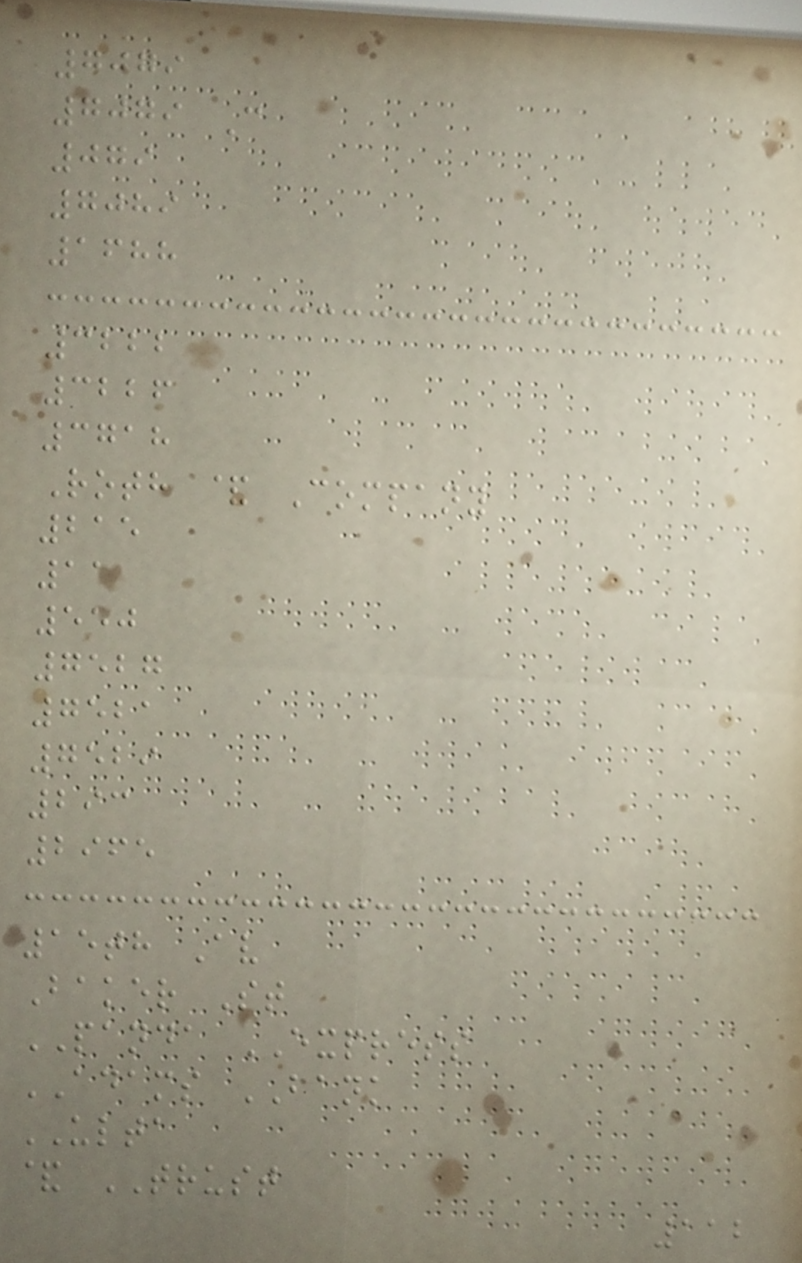7079
7079 C
079
7089
1688
3222
3226
3718
Roth & Company
215
11
550
7527
7521
7529
293
2965
15th Av
Baker St
PANDA EXPRESS
ADAMS BANK
ULTA
& TRUST
112
